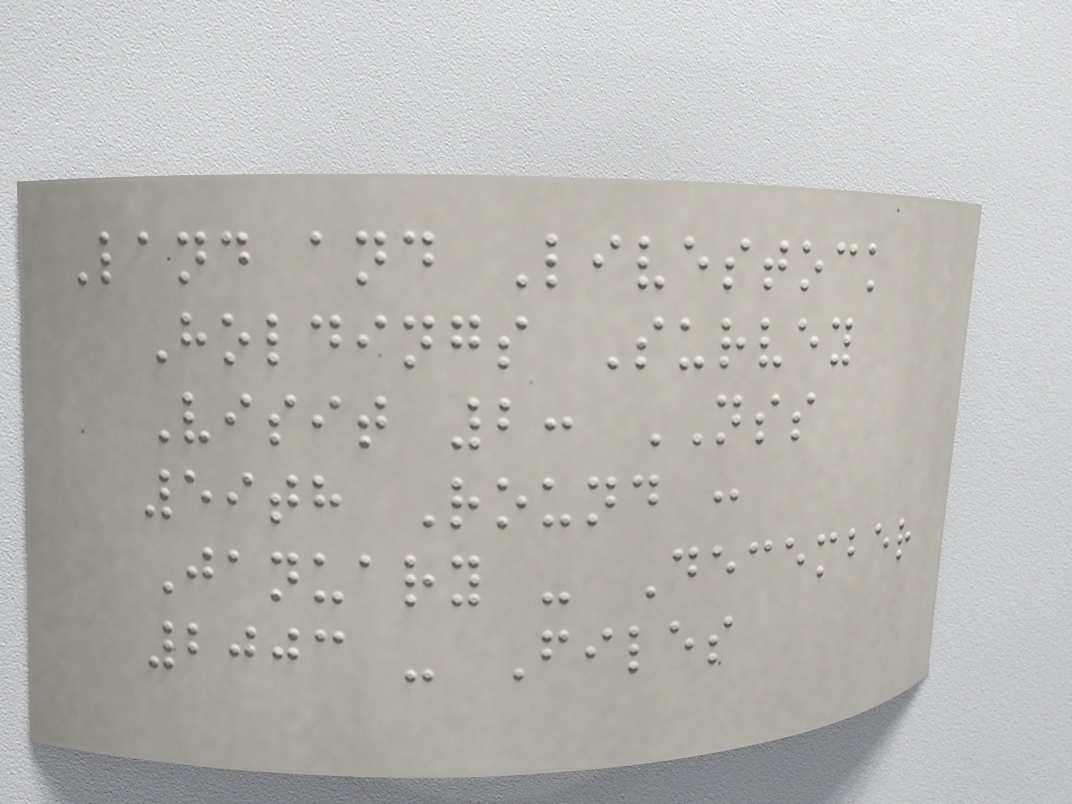Land and Livestock
Holdings Survey
Visit 2: NSS
59th Round :
January - December
2003 - Files
